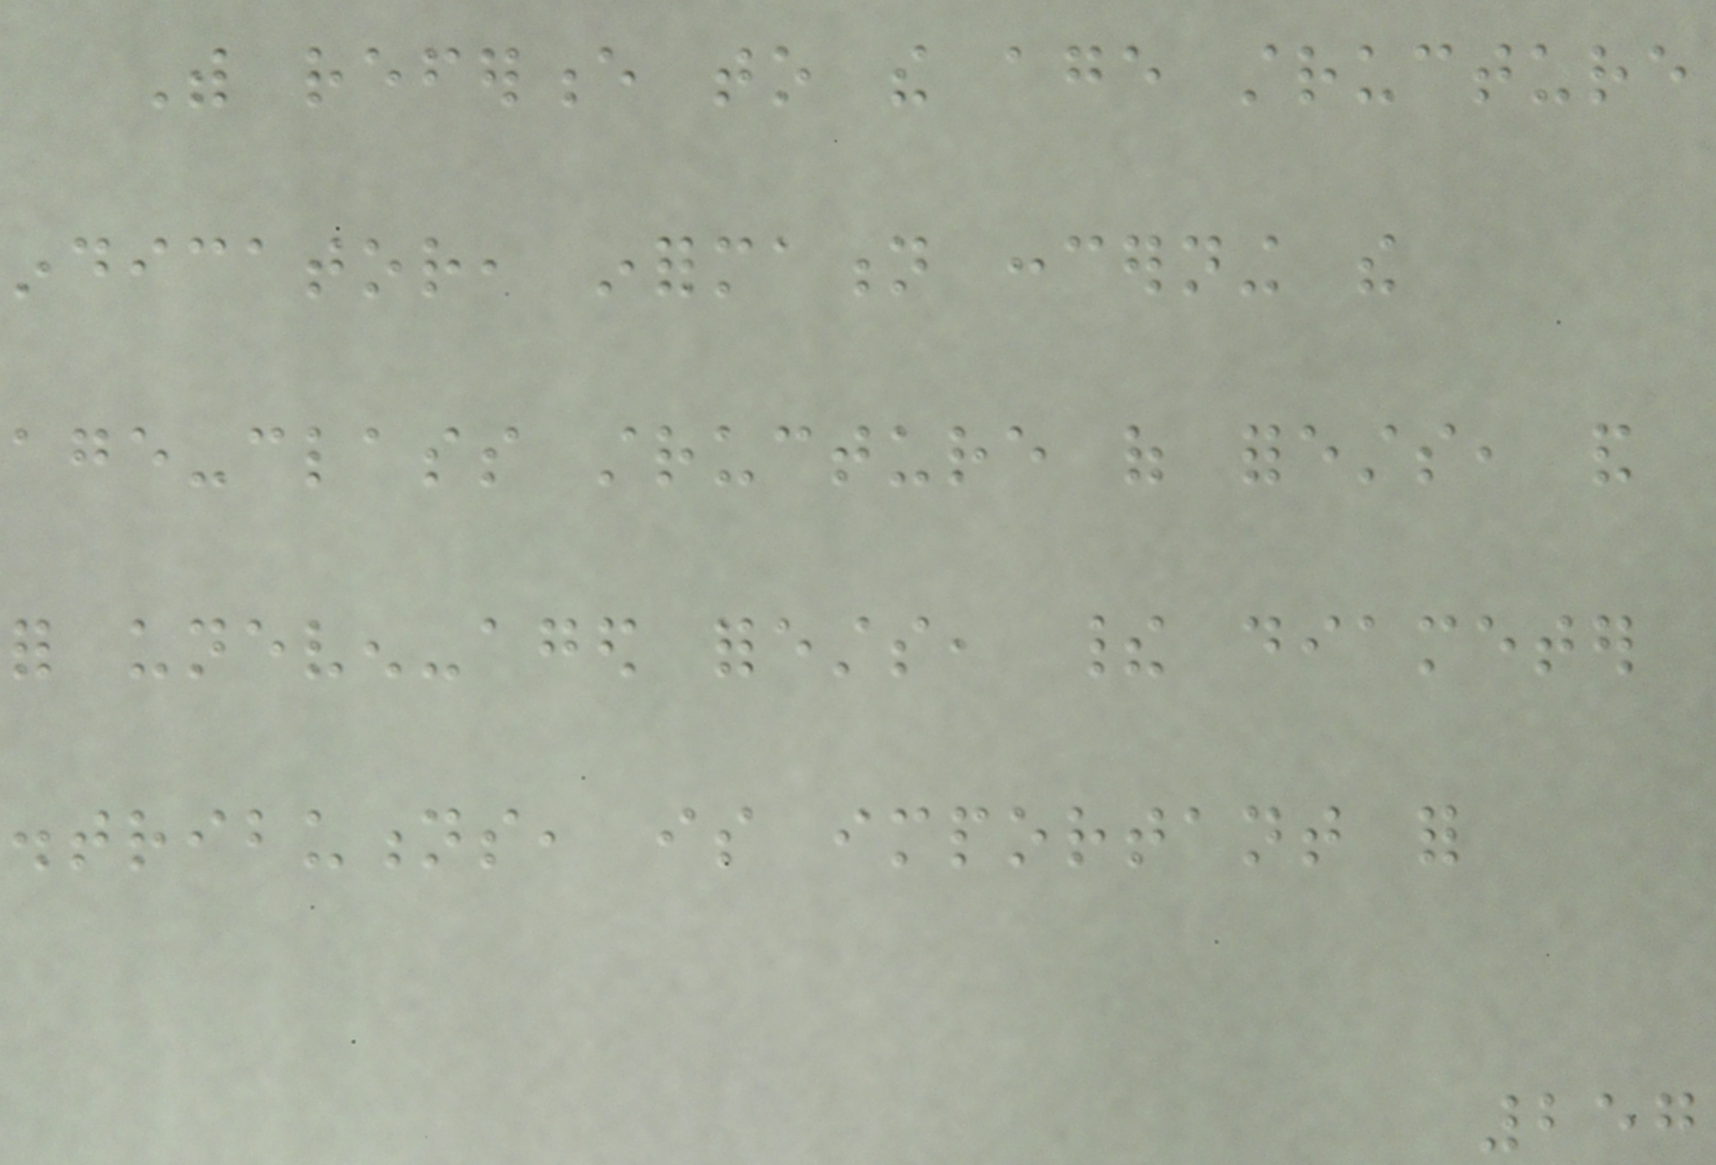With reference to the age structure
indicator, information concerning the
age-class structure of forests, and
for uneven-aged forests, their diameter
distributions, is important for
257
